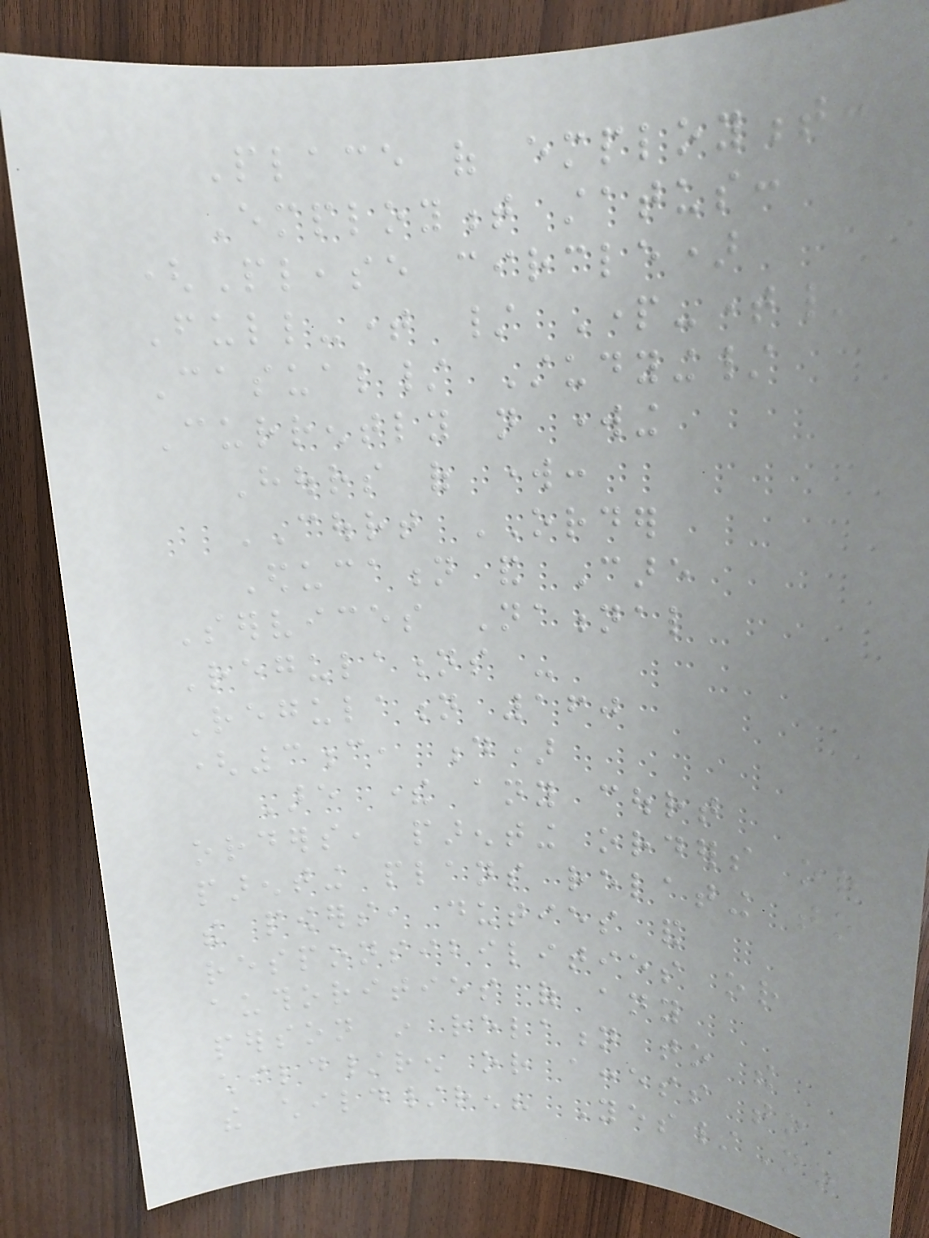Place of employment:
Employment status:
(Please circle)
Full-time / Part-time/
Casual/ Studying/
Currently not working
Hours of work:
COURT ORDER
Education and Care
Services National
Regulations -
Regulation 160
(3c, d)
Are there any court
orders, parenting orders or
parenting plans relating to
the powers, duties and
responsibilities or
authorities of any
person in relation to the
child/ren or access to
the child/ren? Yes/No
